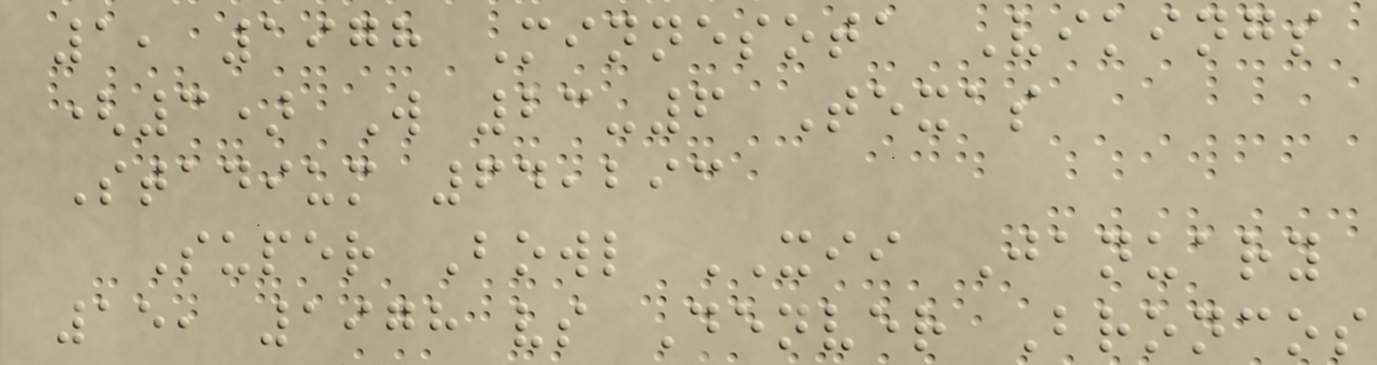1, 1978 Minnesota Vikings
(3) W 23-6 Texas
Stadium 64,293
Super Bowl XII January
15, 1978 vs Denver Broncos
